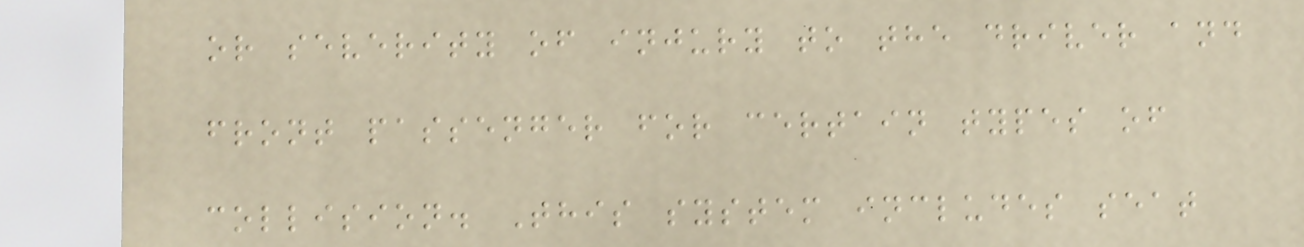or severity of injury to the driver and
front passenger for certain types of
collision. This system includes seat
